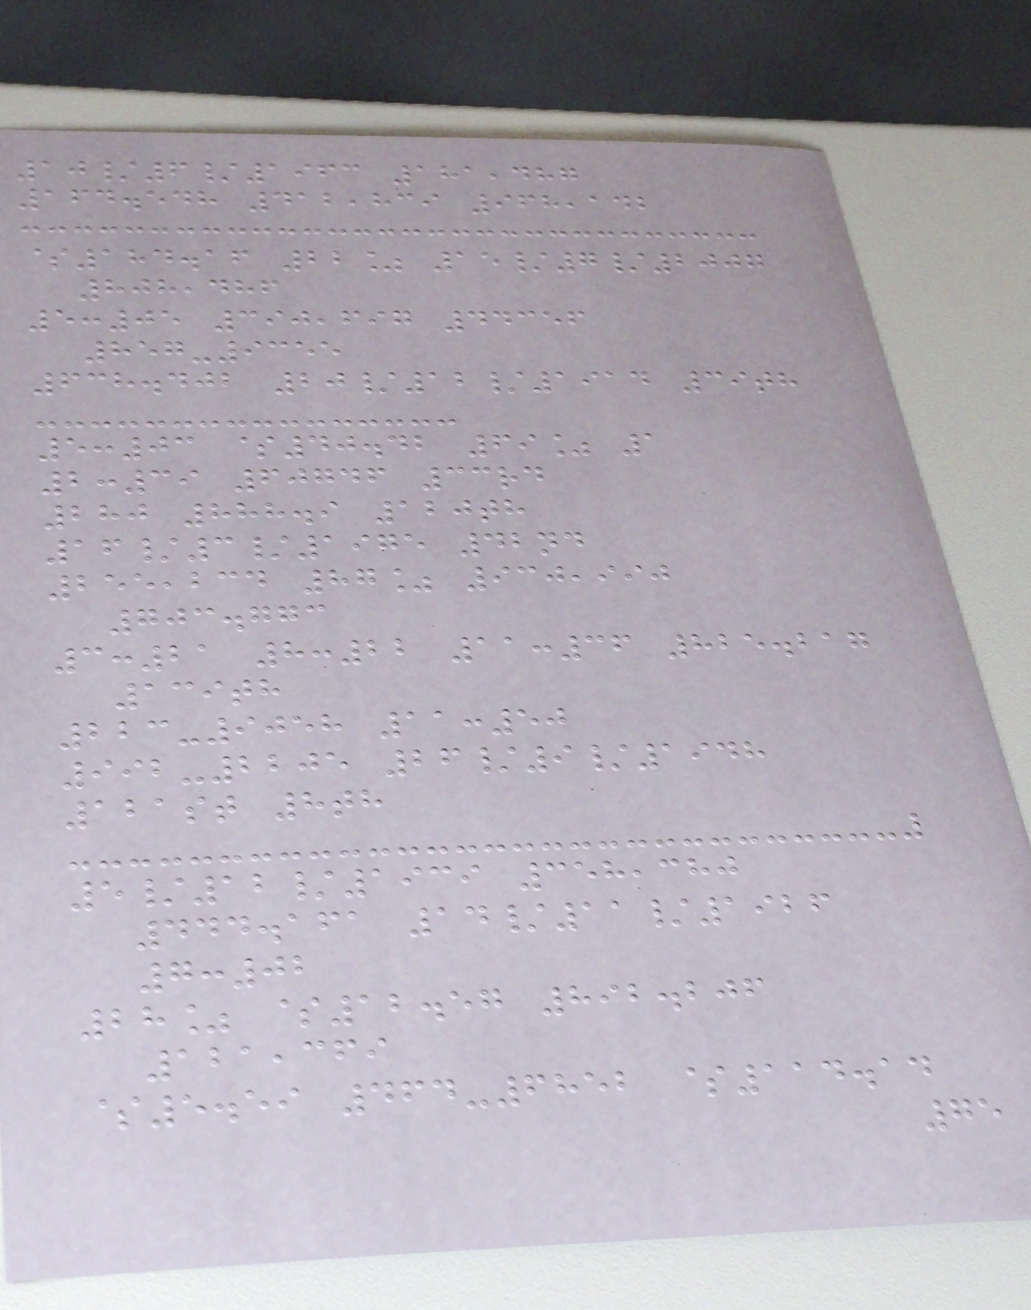10/6/1963 181,487
164.548 412,839 968,142
$184.16 22% 15/7/2007
808,486
5:05 390,697 44356
857-9355
638.402 20/12/1914 39th
5:03 $40.42 69% 1
2:39 60746 33rd
280 888.9 120th
16/3/1975 42nd
255,234 87% 930,990
703.773
3:21 8:22 11:36 825.217
139th
223-9058 11:50
992-2205 26/9/1948
121st 8th
5/12/1939 358,380
444.161 14/11/1926
7:02
28% $12.57 892.206
121,369
$5.59 464-6852 $114.14
75
